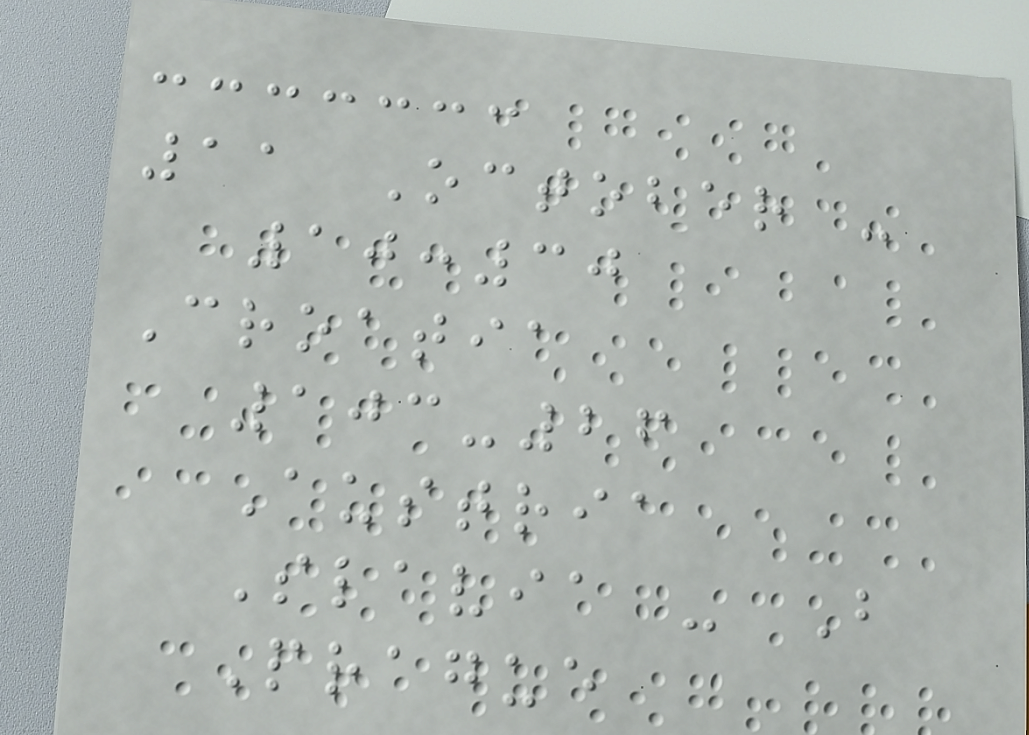11 October -
10:30
Croatia
103-26
Austria
Slavia - B
Prague
